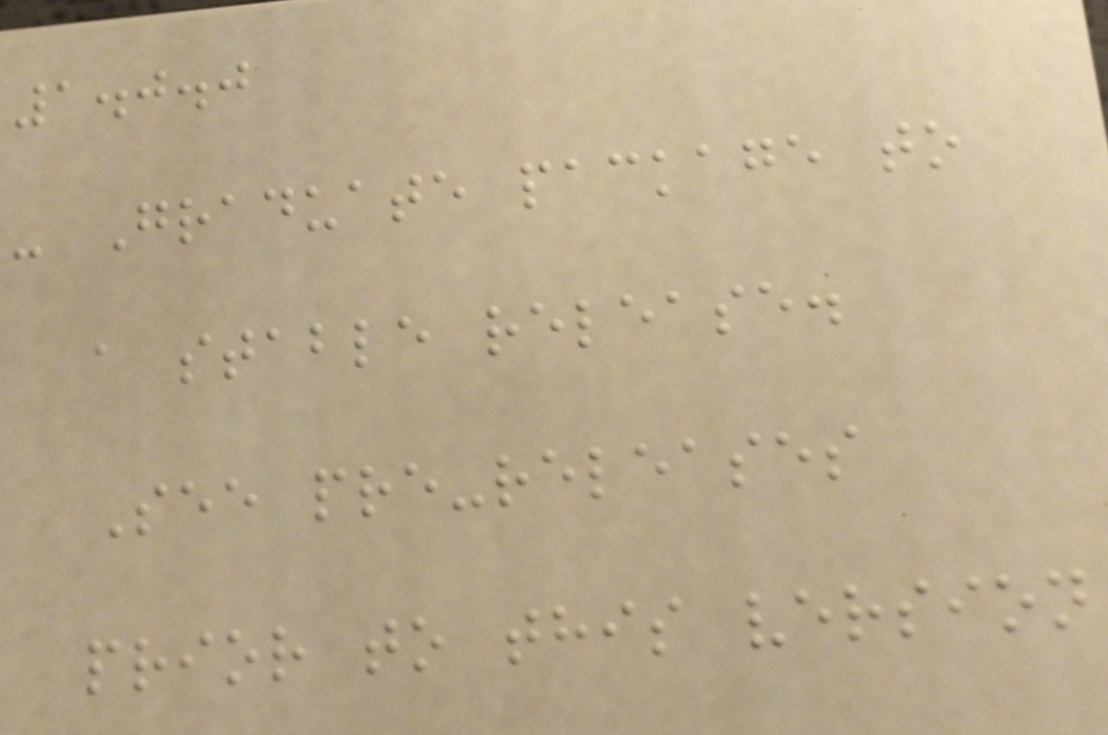1.0.0
- Graduate package to
a stable release.
See pre-releases
prior to this version
